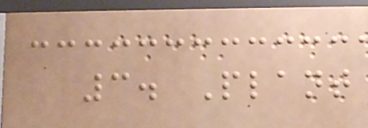3. Plant
